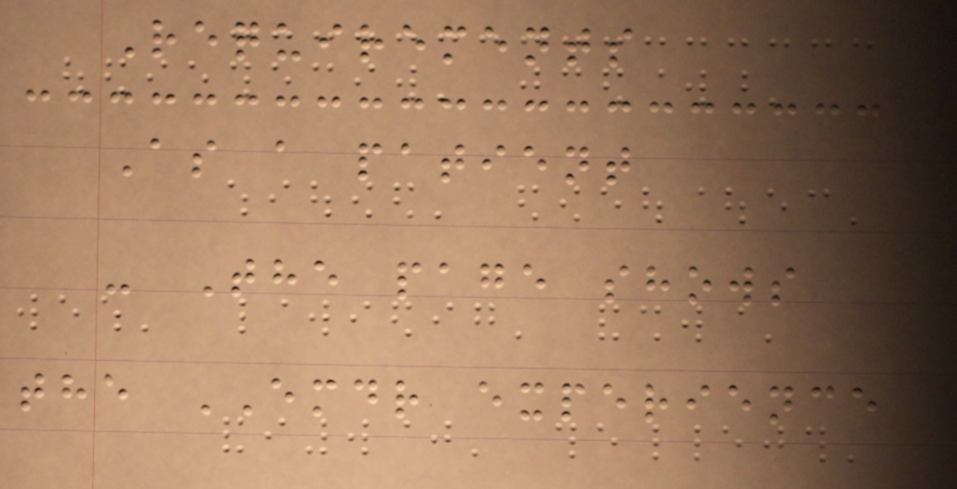Requirements
As a patient
- The page shows
the EMDR experience
